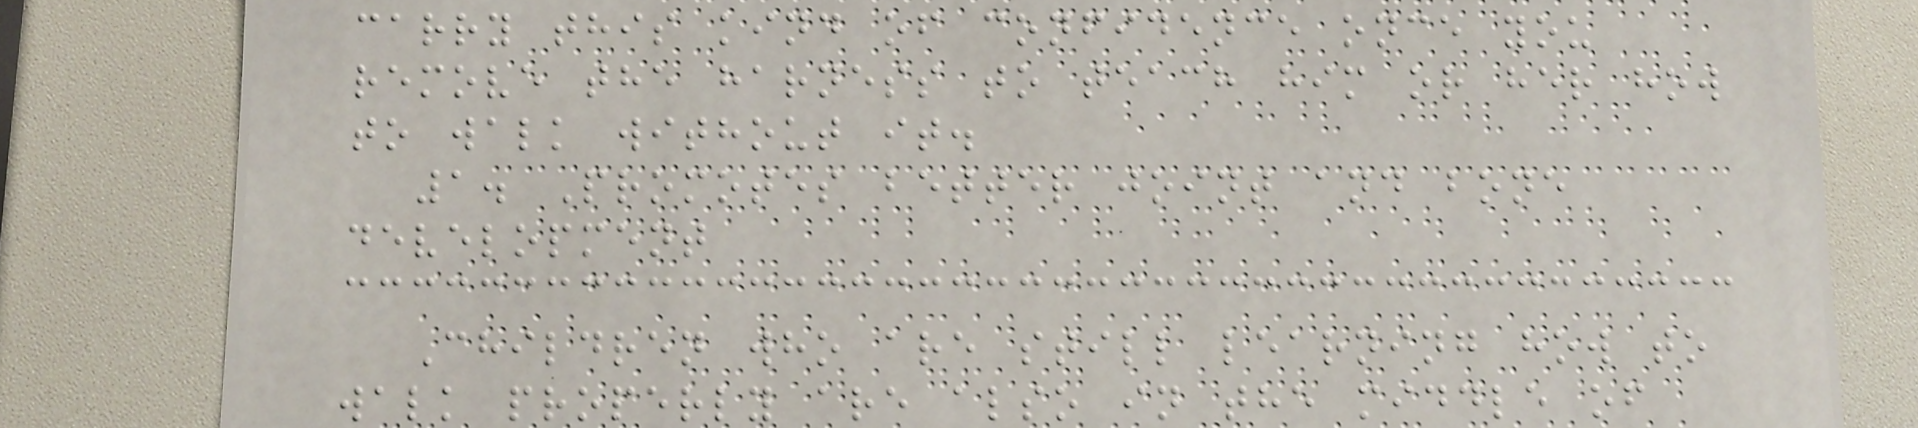carry this kind of confidence once you
remove the harness to teach him or her how
to walk without it.
1. Promotes better joint and bone
development
Children who are still learning how to
walk properly are also in the middle of
